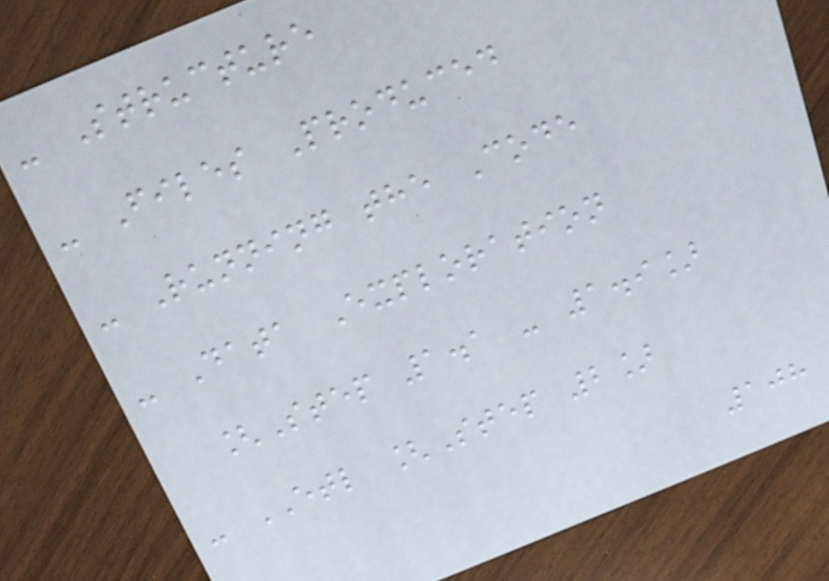- Structure
- Files Produced
- Running the Code
- Data Exploration
[Step 1.1 - 1.9]
- ETL [Step 2]
108
